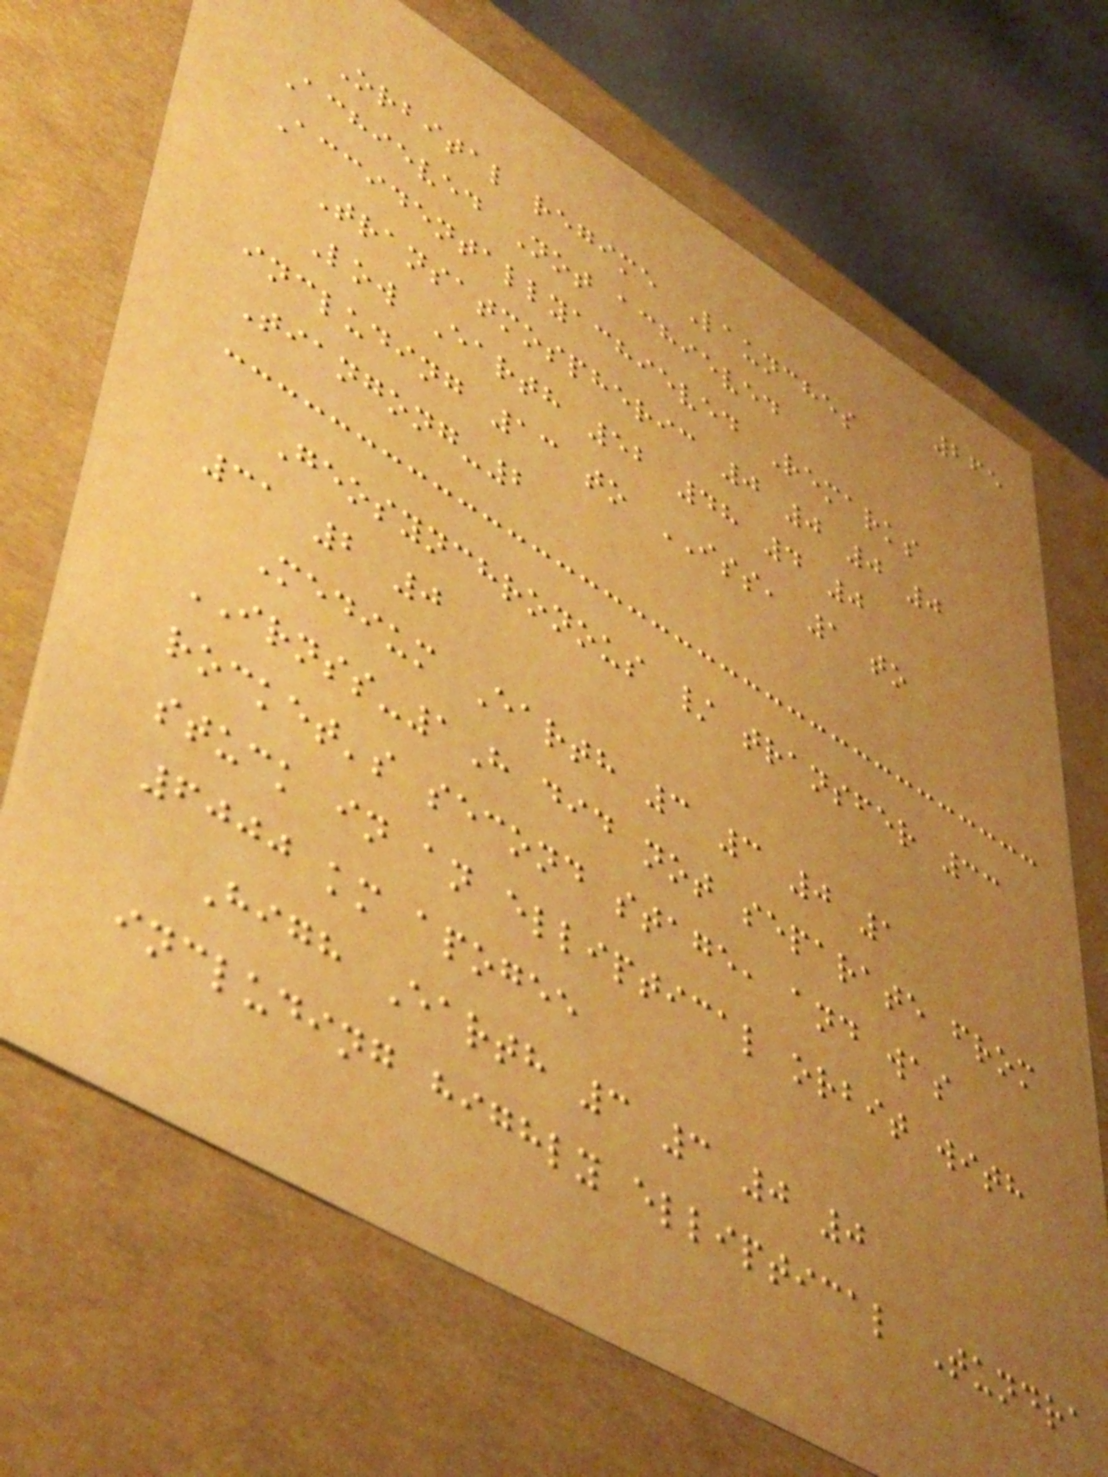265
Orbital regime Launches
Achieved Not achieved
Accidentallyachieved Remarks
Transatmospheric 0 0 0 0
Low Earth 52 48 4 0
including 13 to ISS, 1 to
Tiangong-2
Geosynchronous / transfer 33
31 2 0
Medium Earth 3 3 0 1
IRNSS-1H did not separate from
rocket's second stage, and was
stuck in an elliptical orbit with
6000 km apogee
High Earth 3 3 0 0
including highly elliptical Tundra
